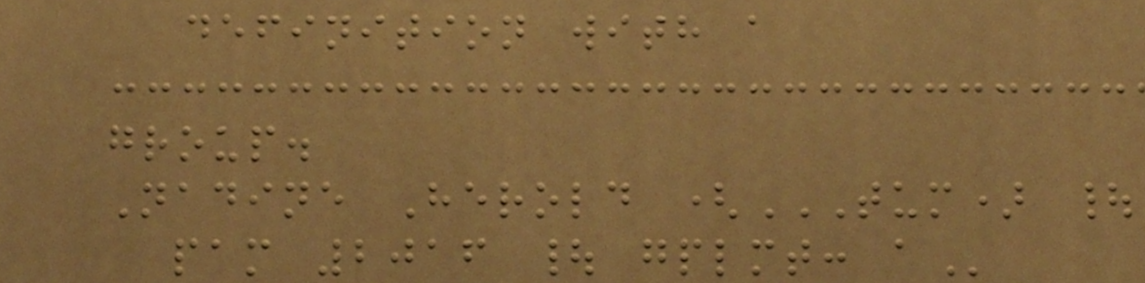definition with a
group.
Nadine Herold (TUM) |
PAM 2016 | GPLMT: A
